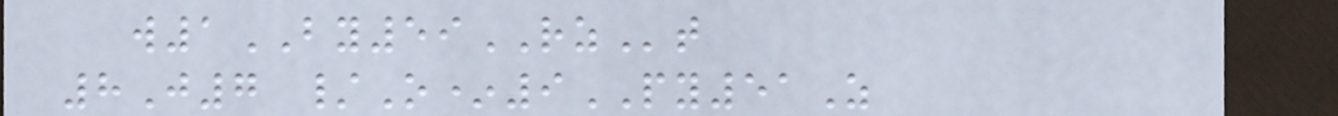w1BY59RZt
8J7 /O*9PY51Z
